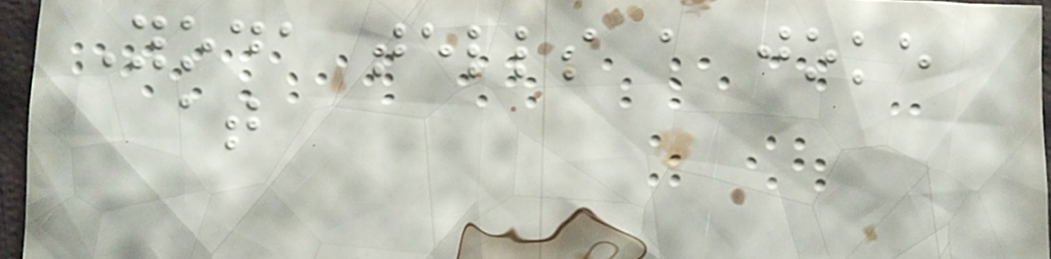Yoda tells a joke
at
